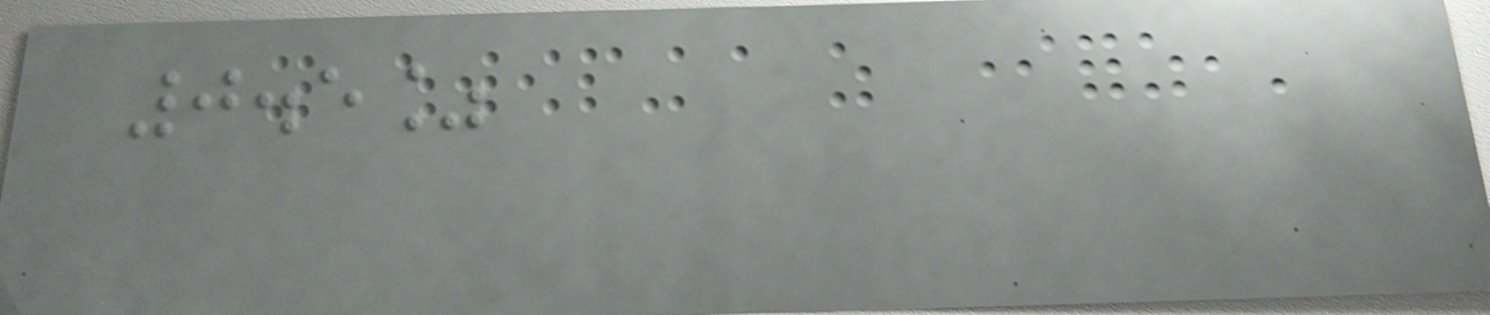0.5%
